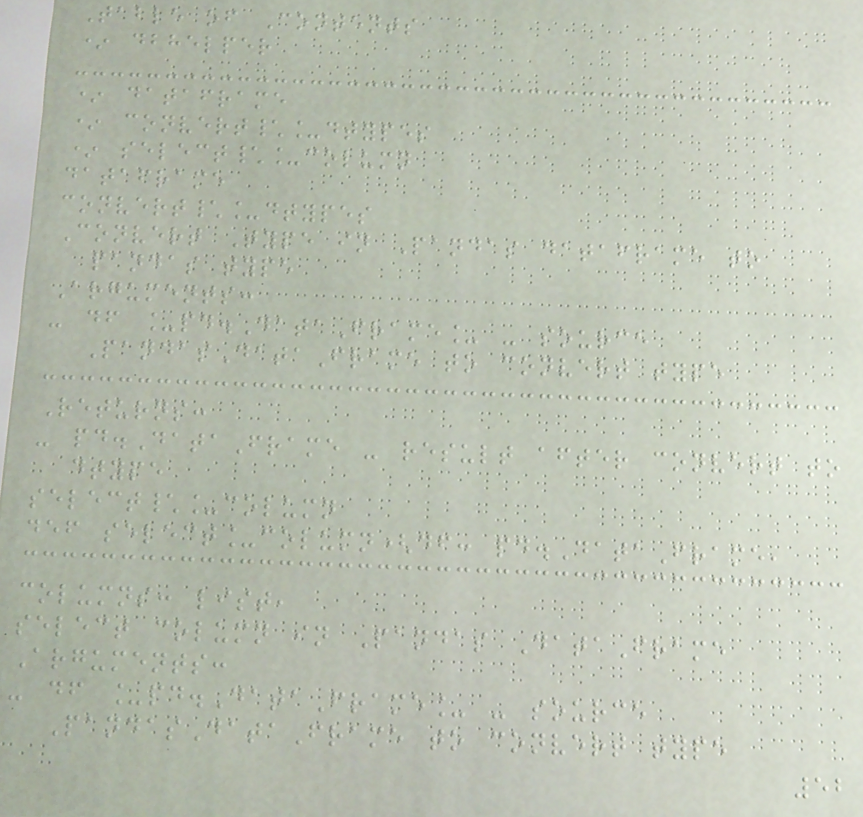Table of Contents
* dbhelper
* dataframe
* convert\_dtypes
* select\_column
dataframe
convert\_dtypes
Convert Type in Pandas dataframe to
pandas type
Arguments:
- df _pd.DataFrame_ - source
PandasDataFrame to convert type
Returns:
- pd.DataFrame - result after convert to
dtype
select\_column
def select_column(df: pd.DataFrame,
columns: list,
select column in Pandas DataFrame
Arguments:
- df _pd.DataFrame_ - source
PandasDataFrame to convert type
52
